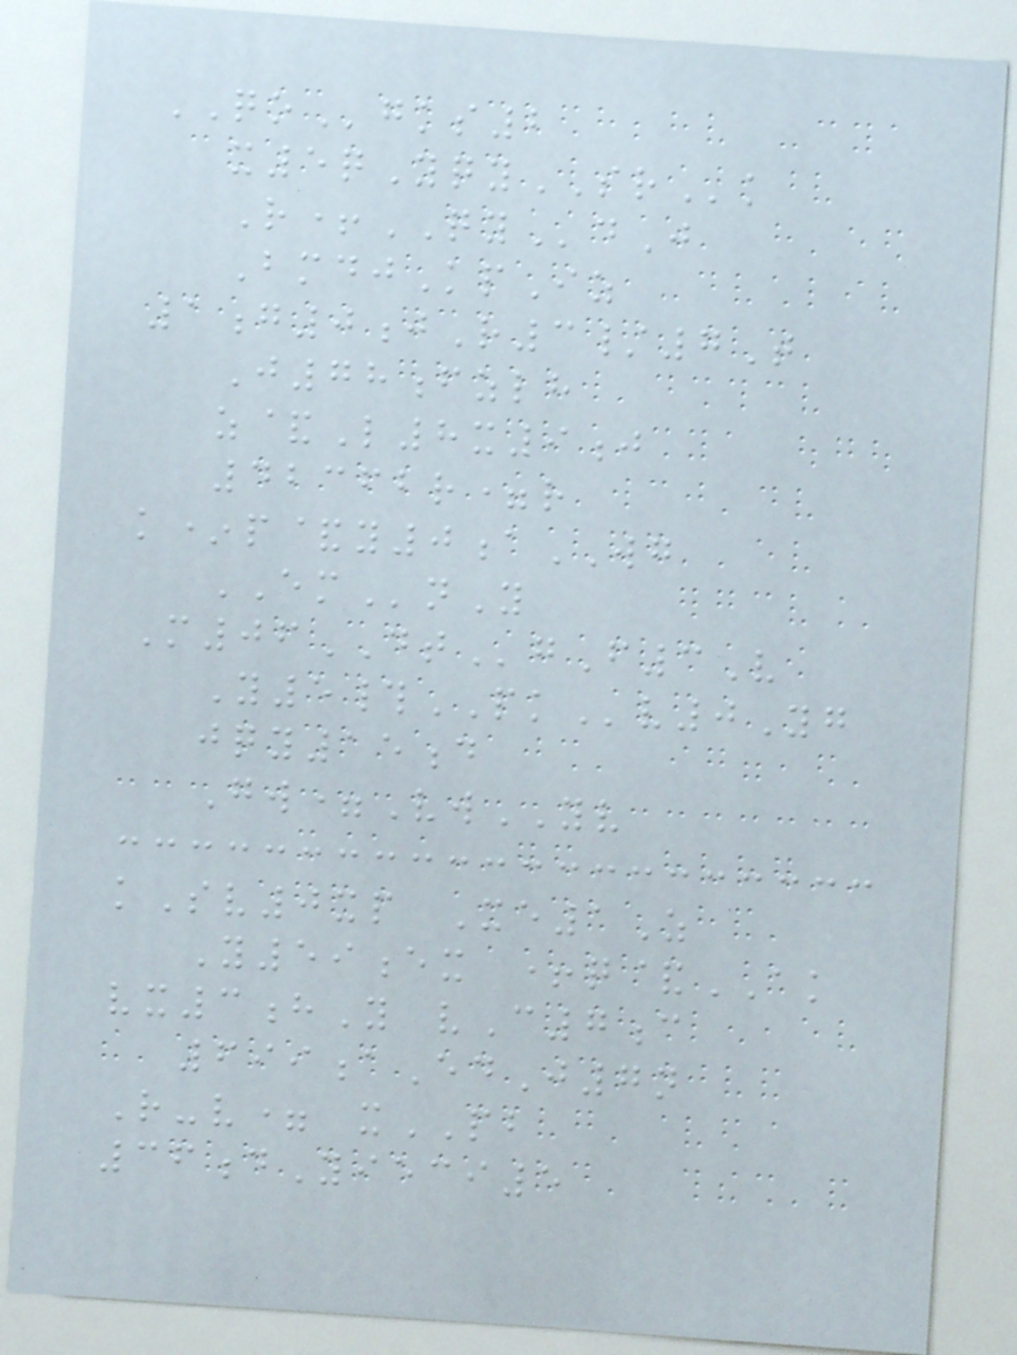QOgks2
x5qYqySRk
R+QYdJ
BmdjKpIz
1g0jR3/7T
J78fzlh
z&L8x9j
42362r=r
k*p&y0aWG
EMnY
M06DTgF3V
Y5#PKv0Yg
jqy15d
Gw=VwYV
kSv0xp Xe1Z
Y59ex +q&AK
vx3hY vC7c
699aEdJ7n
R-v= xPB
36dYieci5
